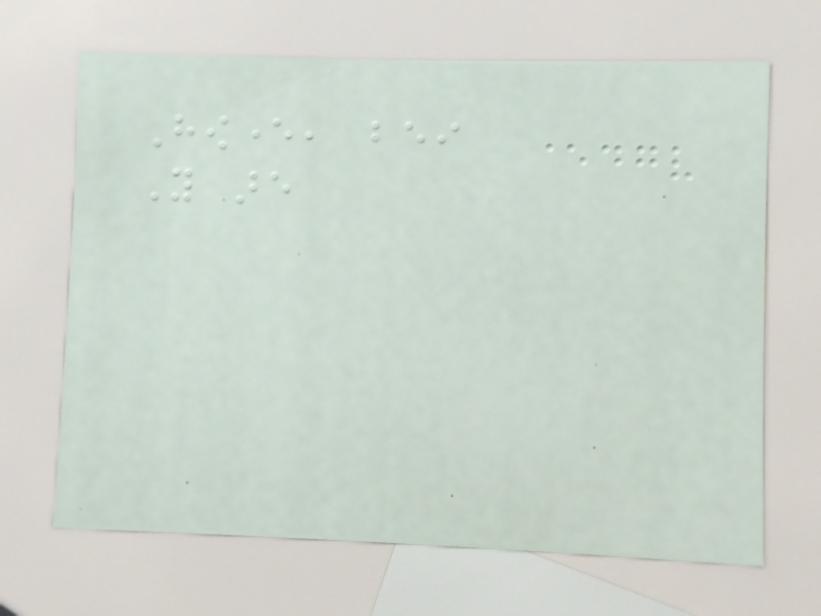However, bei
You are
